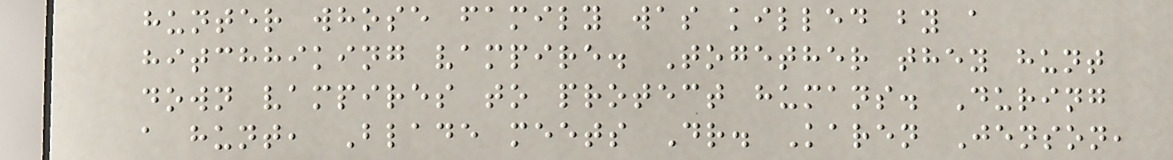hunter whose family was killed by a
hitchhiking vampire. Together they hunt
down vampires to protect humans. During
a hunt, Blade meets Dr. Karen Jenson,
